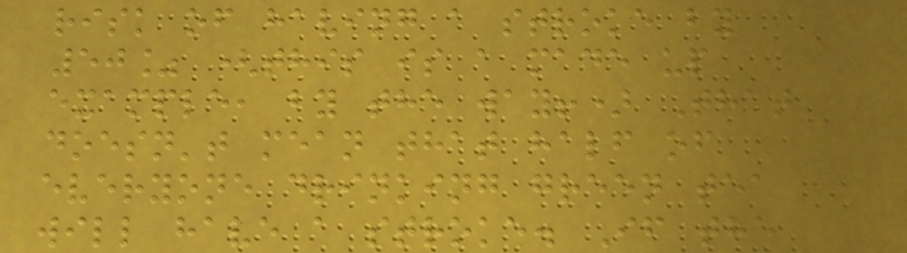risk of having a stroke by
50% (this is a made up
example, by the way!) That
doesn't mean that half of
everyone drinking green tea
will have a stroke. If the
